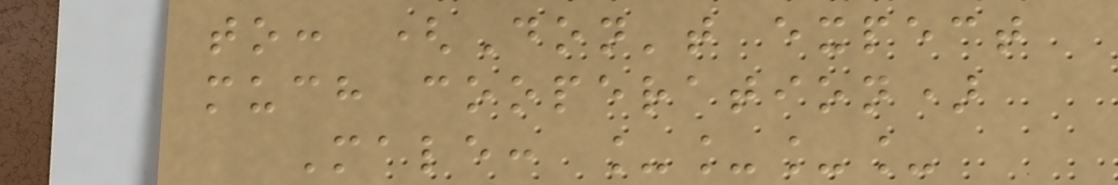to: (Don't expect
much cooperation)
Male: ____
